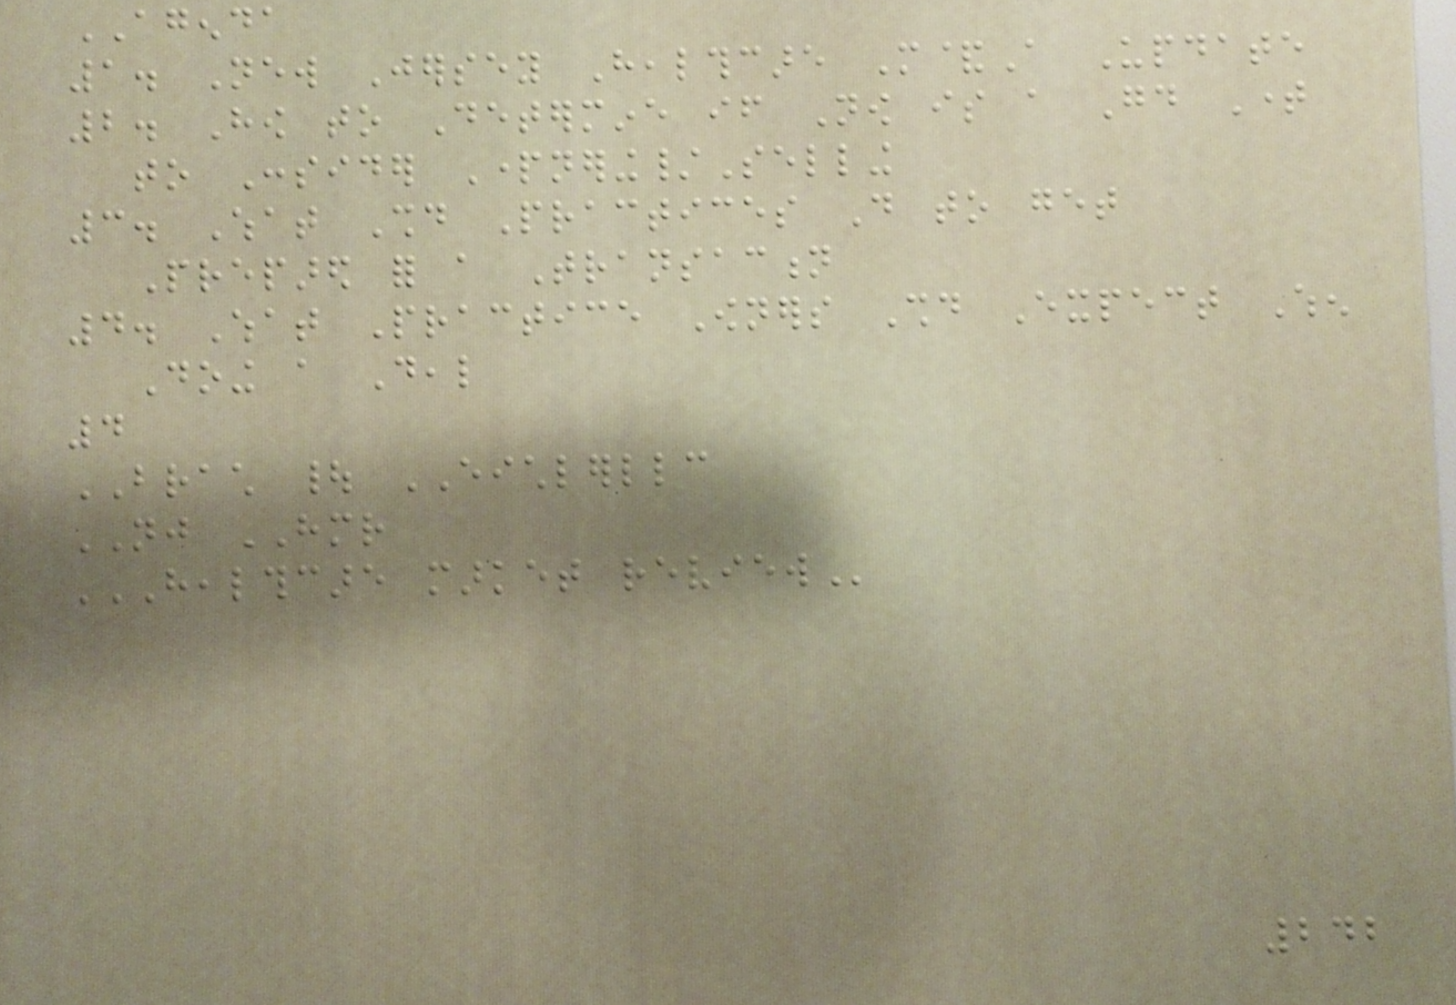AGENDA
1. New Jersey Healthcare M&A Update
2. How to Determine if Now is a Good Time
to Consider Partnering/Selling
3. What Should Practices Do to get
Prepared for a Transaction
4. What Practice Owners Should Expect When
Doing a Deal
4
BRACH | EICHLERLLC
NJ HMR
HEALTHCARE MARKET REVIEW
242
